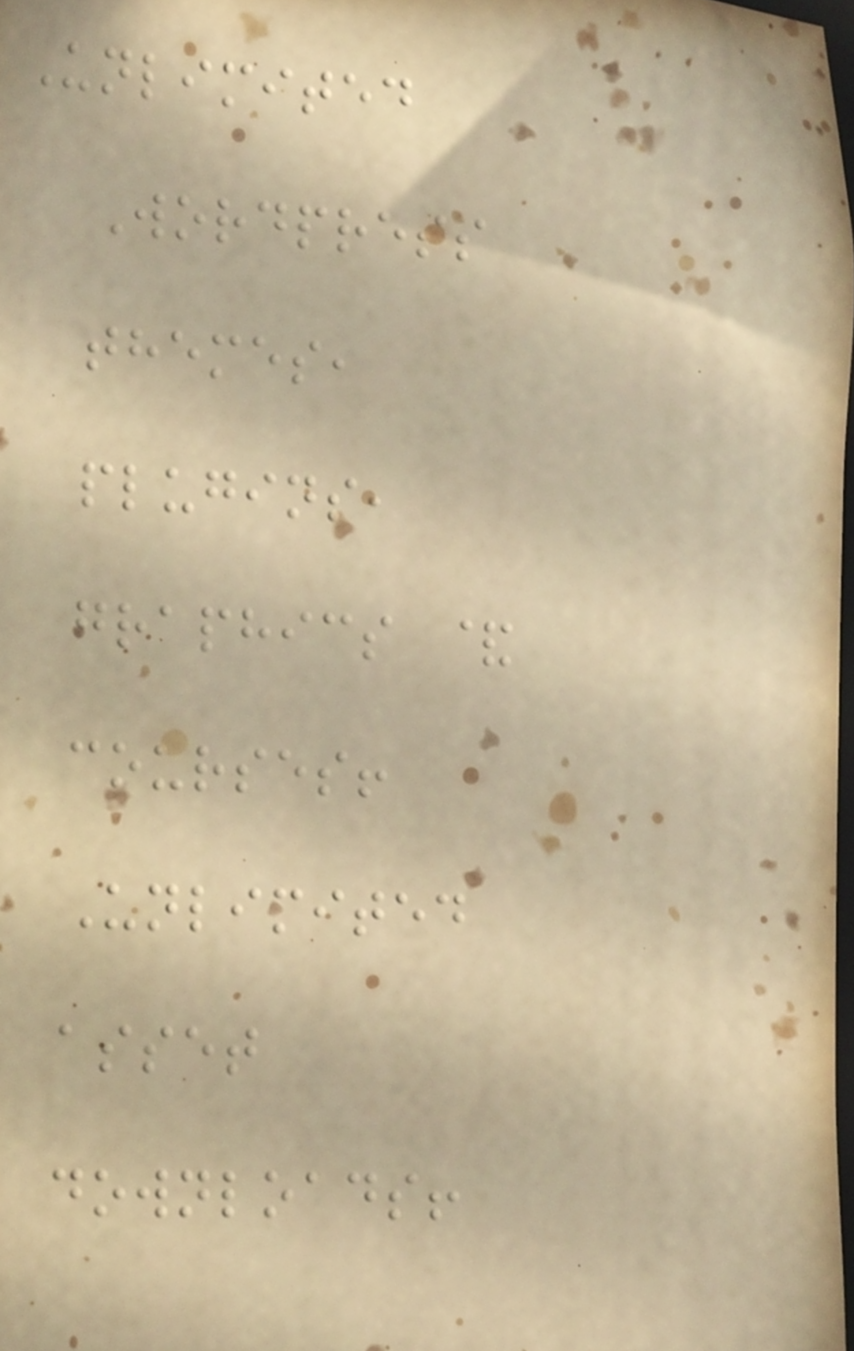Unlimited
Wordpress
themes,
plugins,
graphics &
courses!
Unlimited
asset
downloads!
